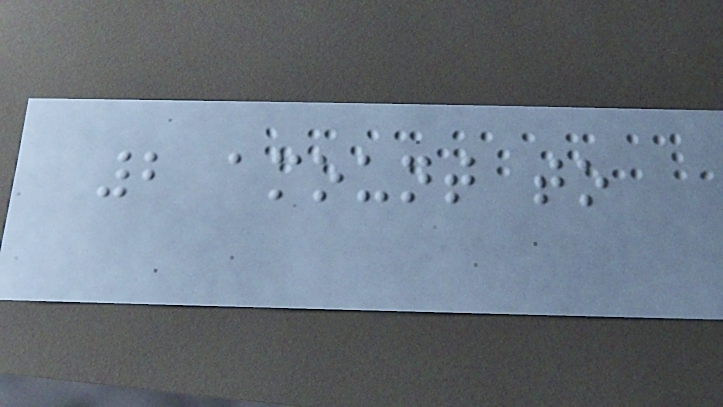2 amount to
